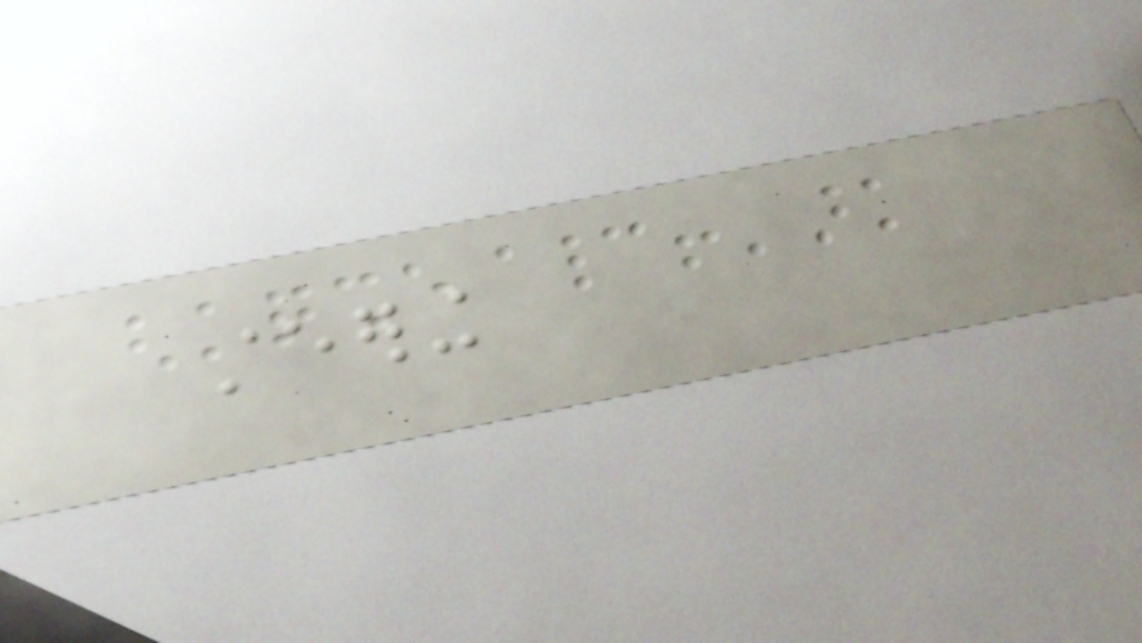steering
